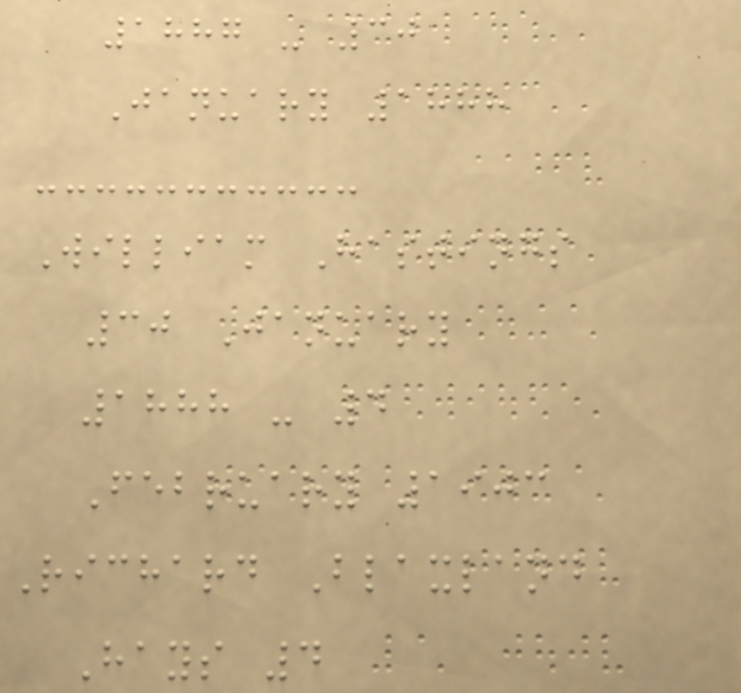1887 - 30
January 1888
William Hastings
30 January
1888 - 4
February 1903
Richard Blaxland
Hays 4
